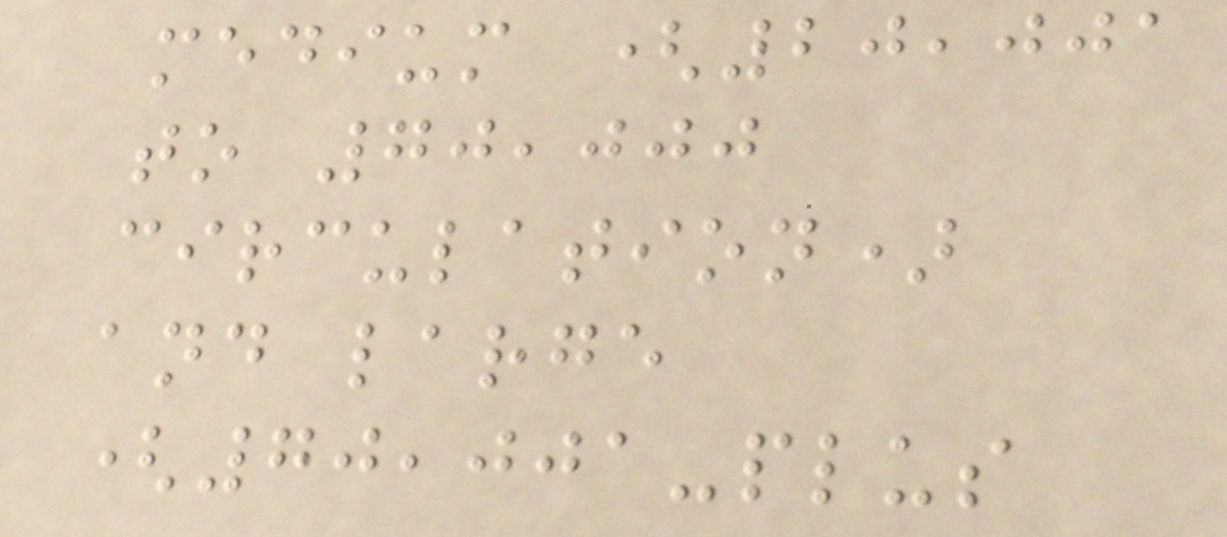medium (20,001
to 70,000
circulation)
and large
(70,001-plus
